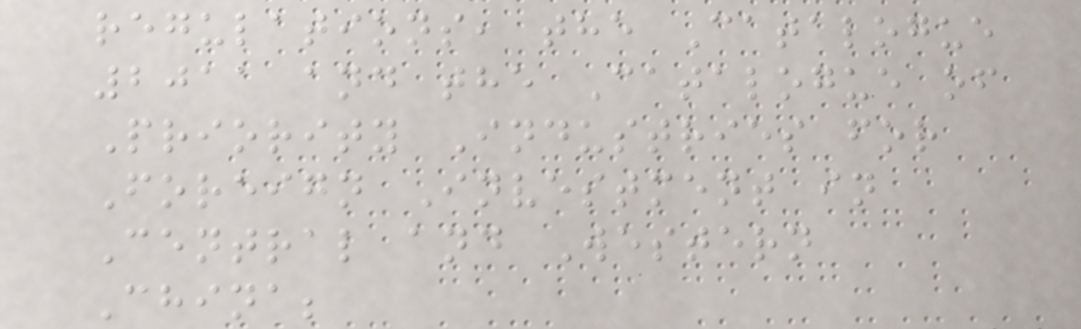regulations, the Catalogue
2011 and the Catalogue of
Priority Industries for
Foreign Investment in
Central and Western
China;
